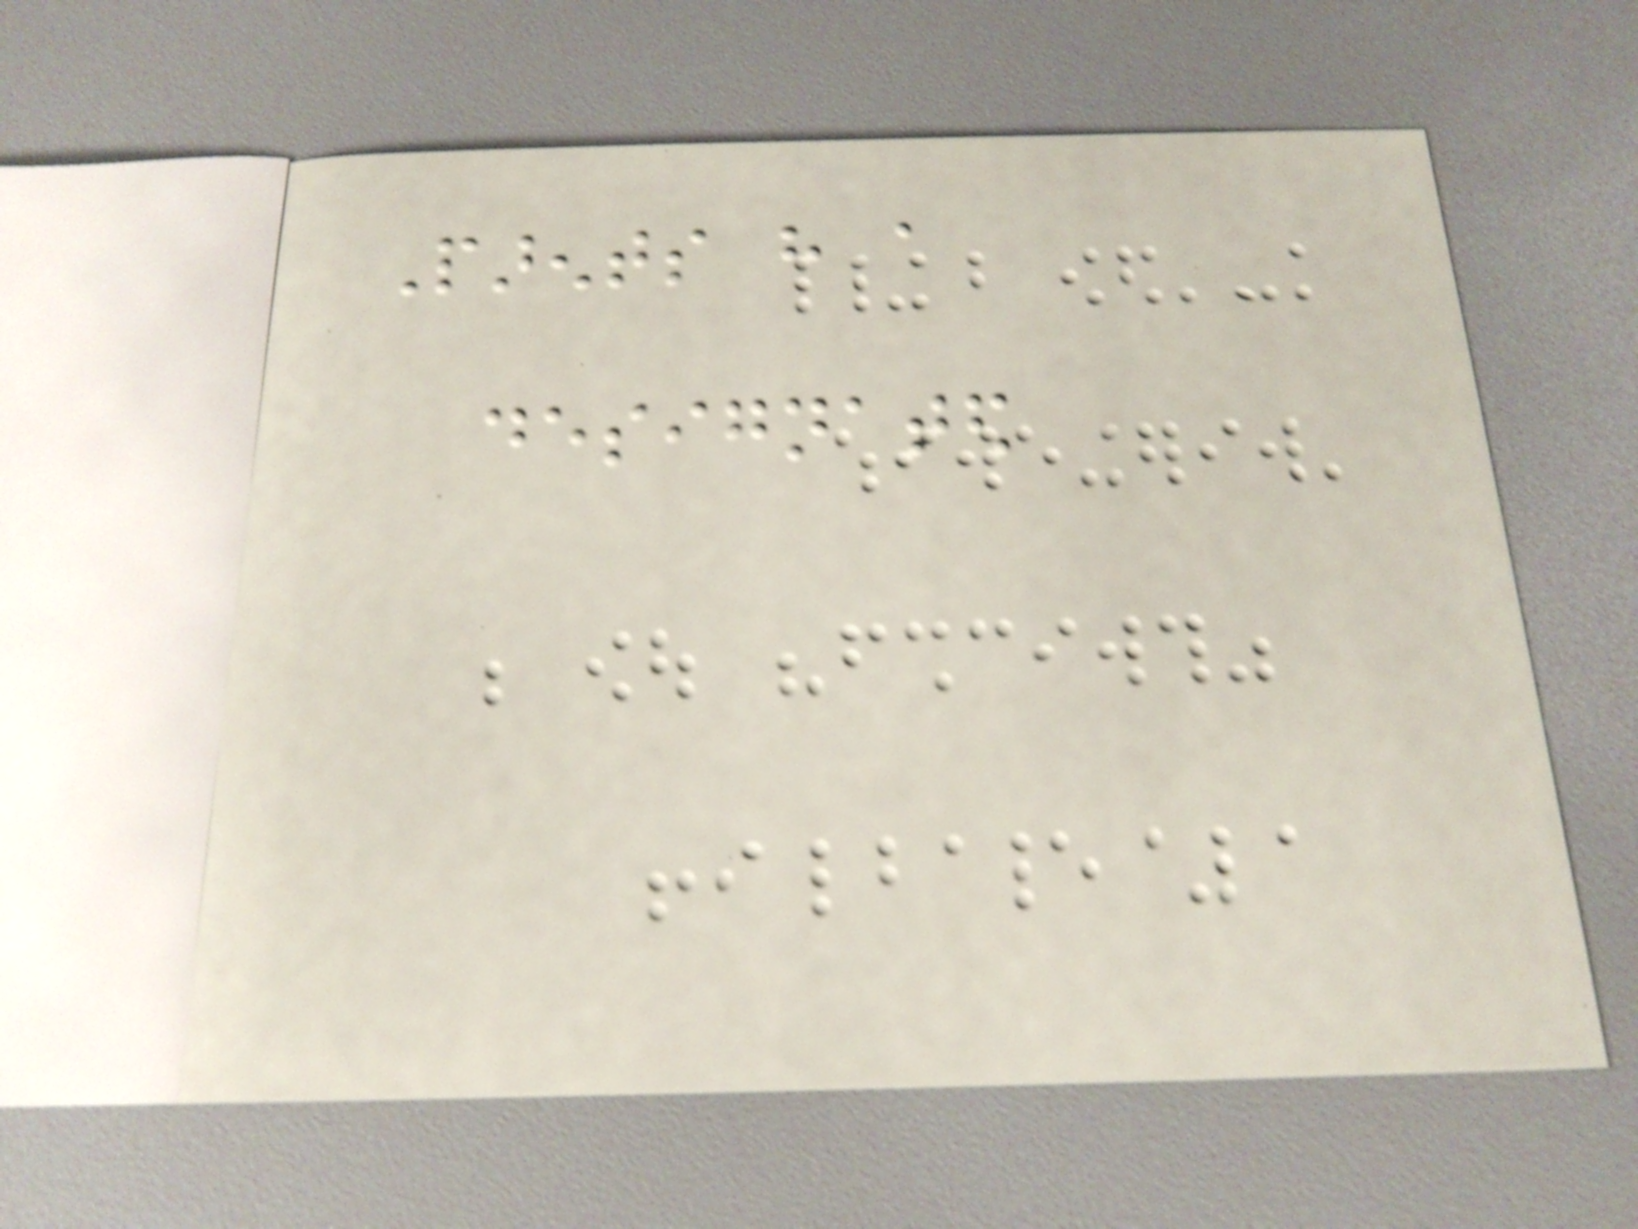Parents have a
designated
